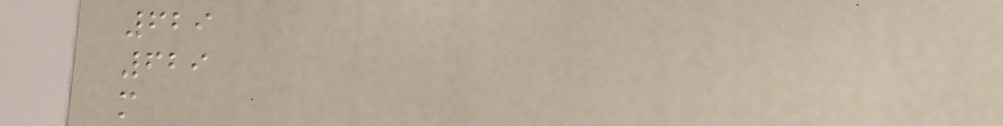629
629
m
